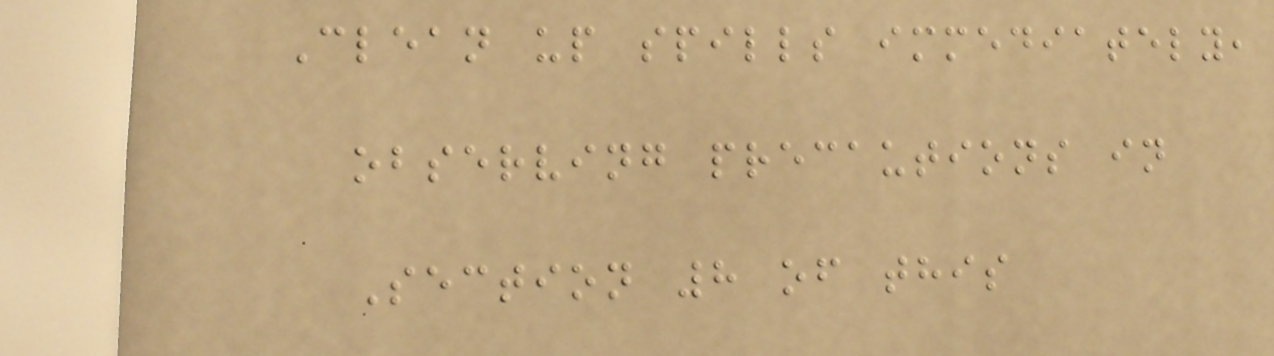Clean up spills immediately,
observing precautions in
Section 8 of this
